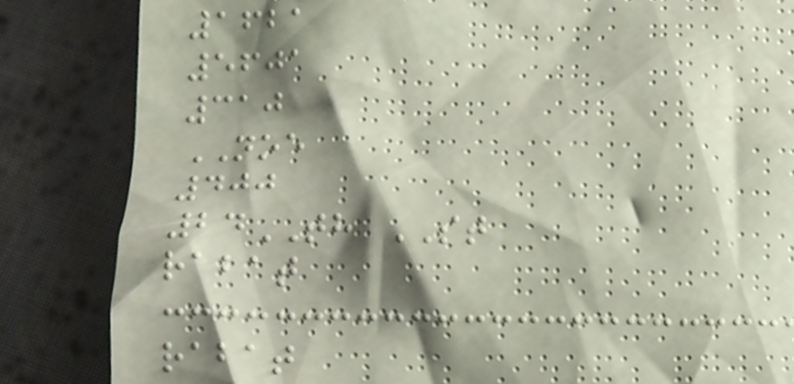1621
5601
310
NOE
400
24TH ST
rabat
rabat
